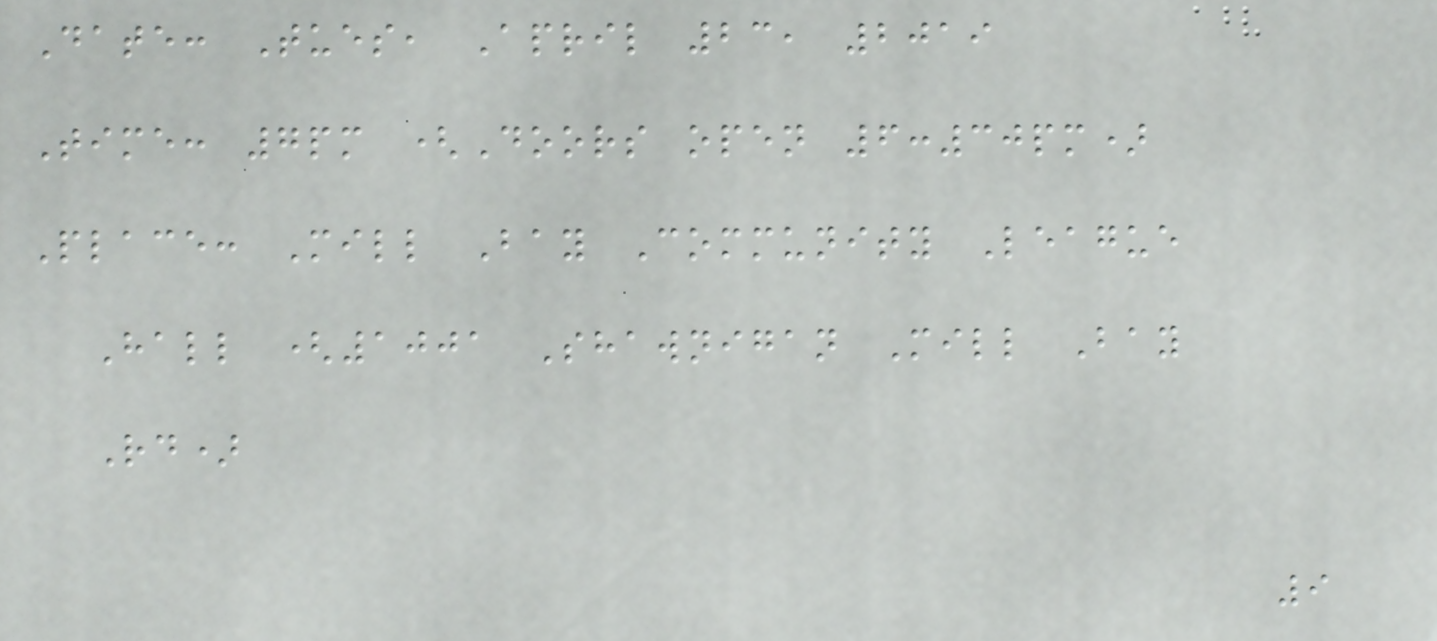Date: Tues, April 23, 2019
Time: 7pm (Doors open 6:30pm)
Place: Mill Bay Community League
Hall (1001 Shawnigan Mill Bay
Rd)
9
